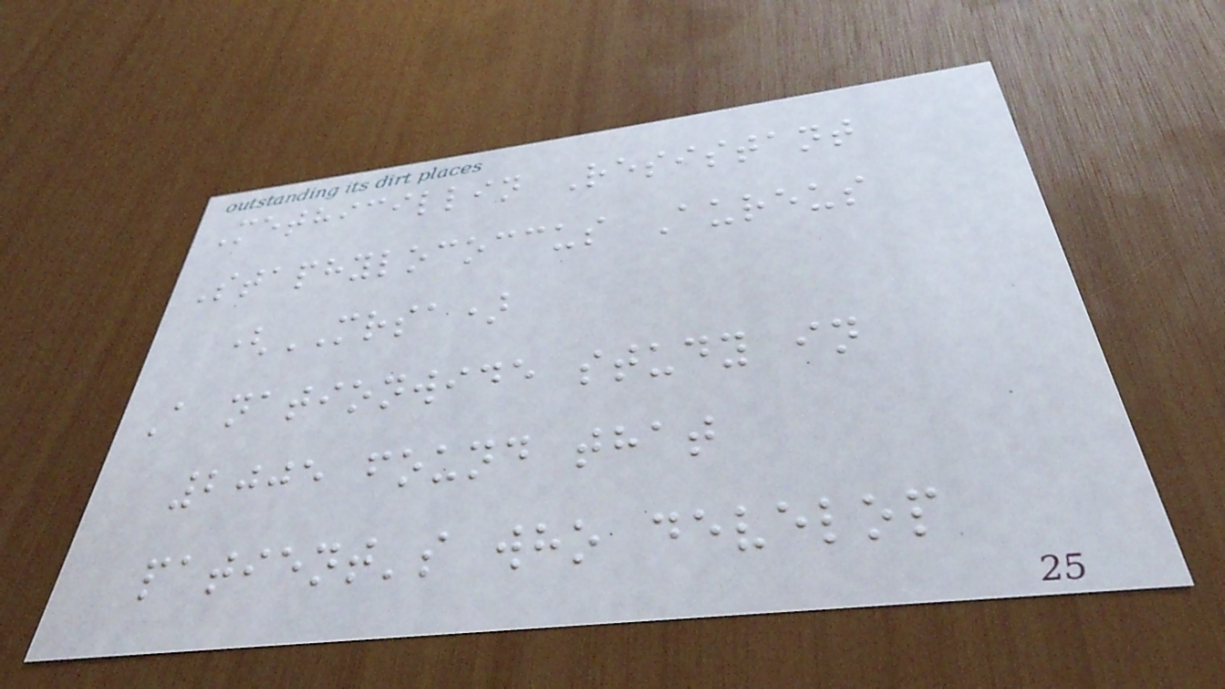Methicillin Resistant
Staphylococcus Aureus
(MRSA)
A nationwide study in
2005 found that
patient's who develop
